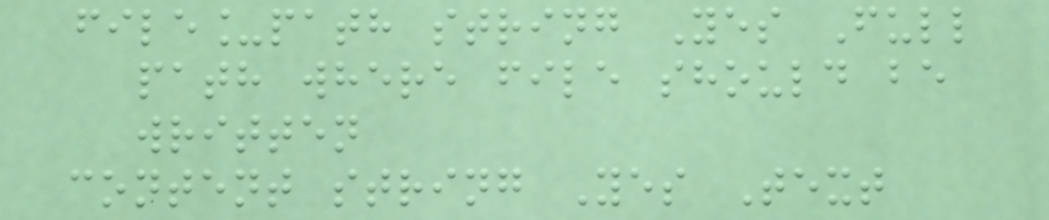file_path string Yes Full
path where file should be
written
content string Yes Text
